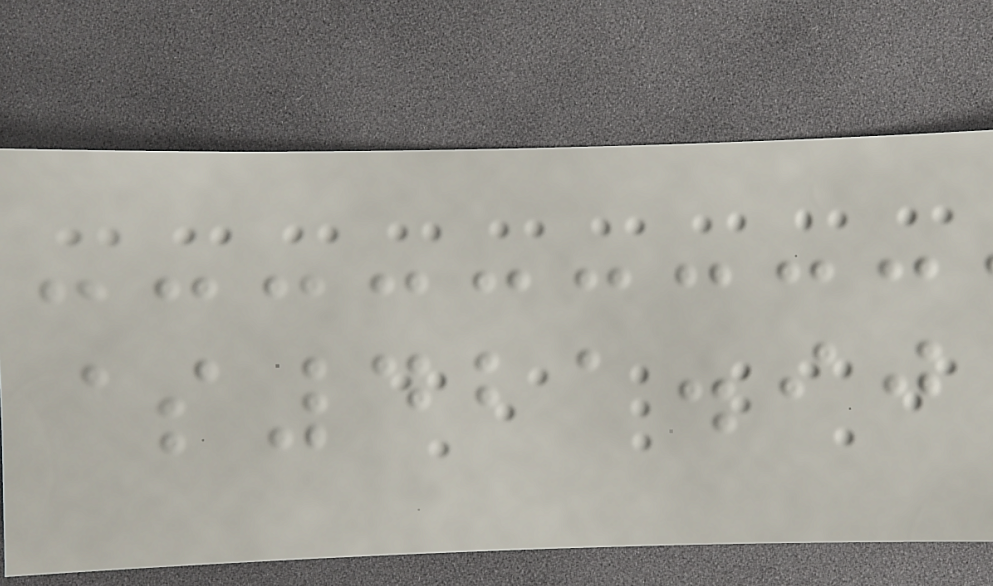$421.90
